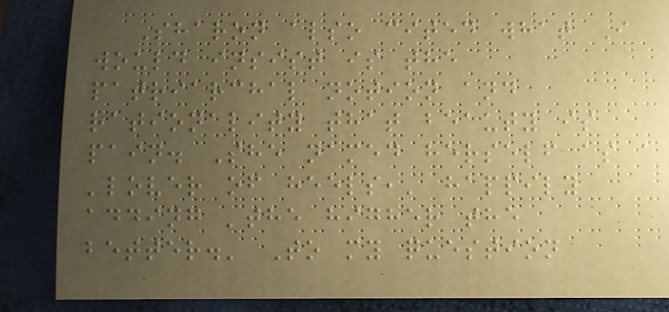Sharon also cited what I
would insist is the
patriarchal notion and
rationality that beauty is
pain. She named herself as a
'lover of heels,' happily
adding 'the higher the
better.' To my question
